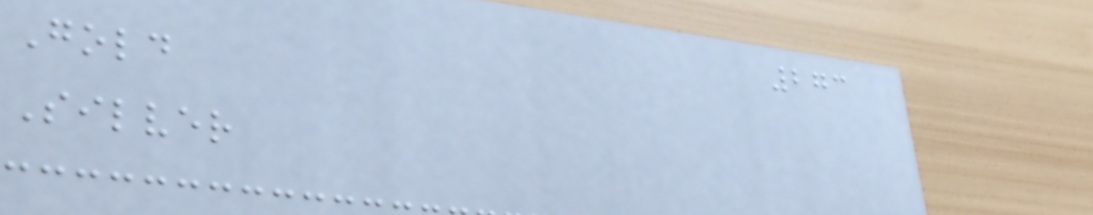273
Gold
Silver
